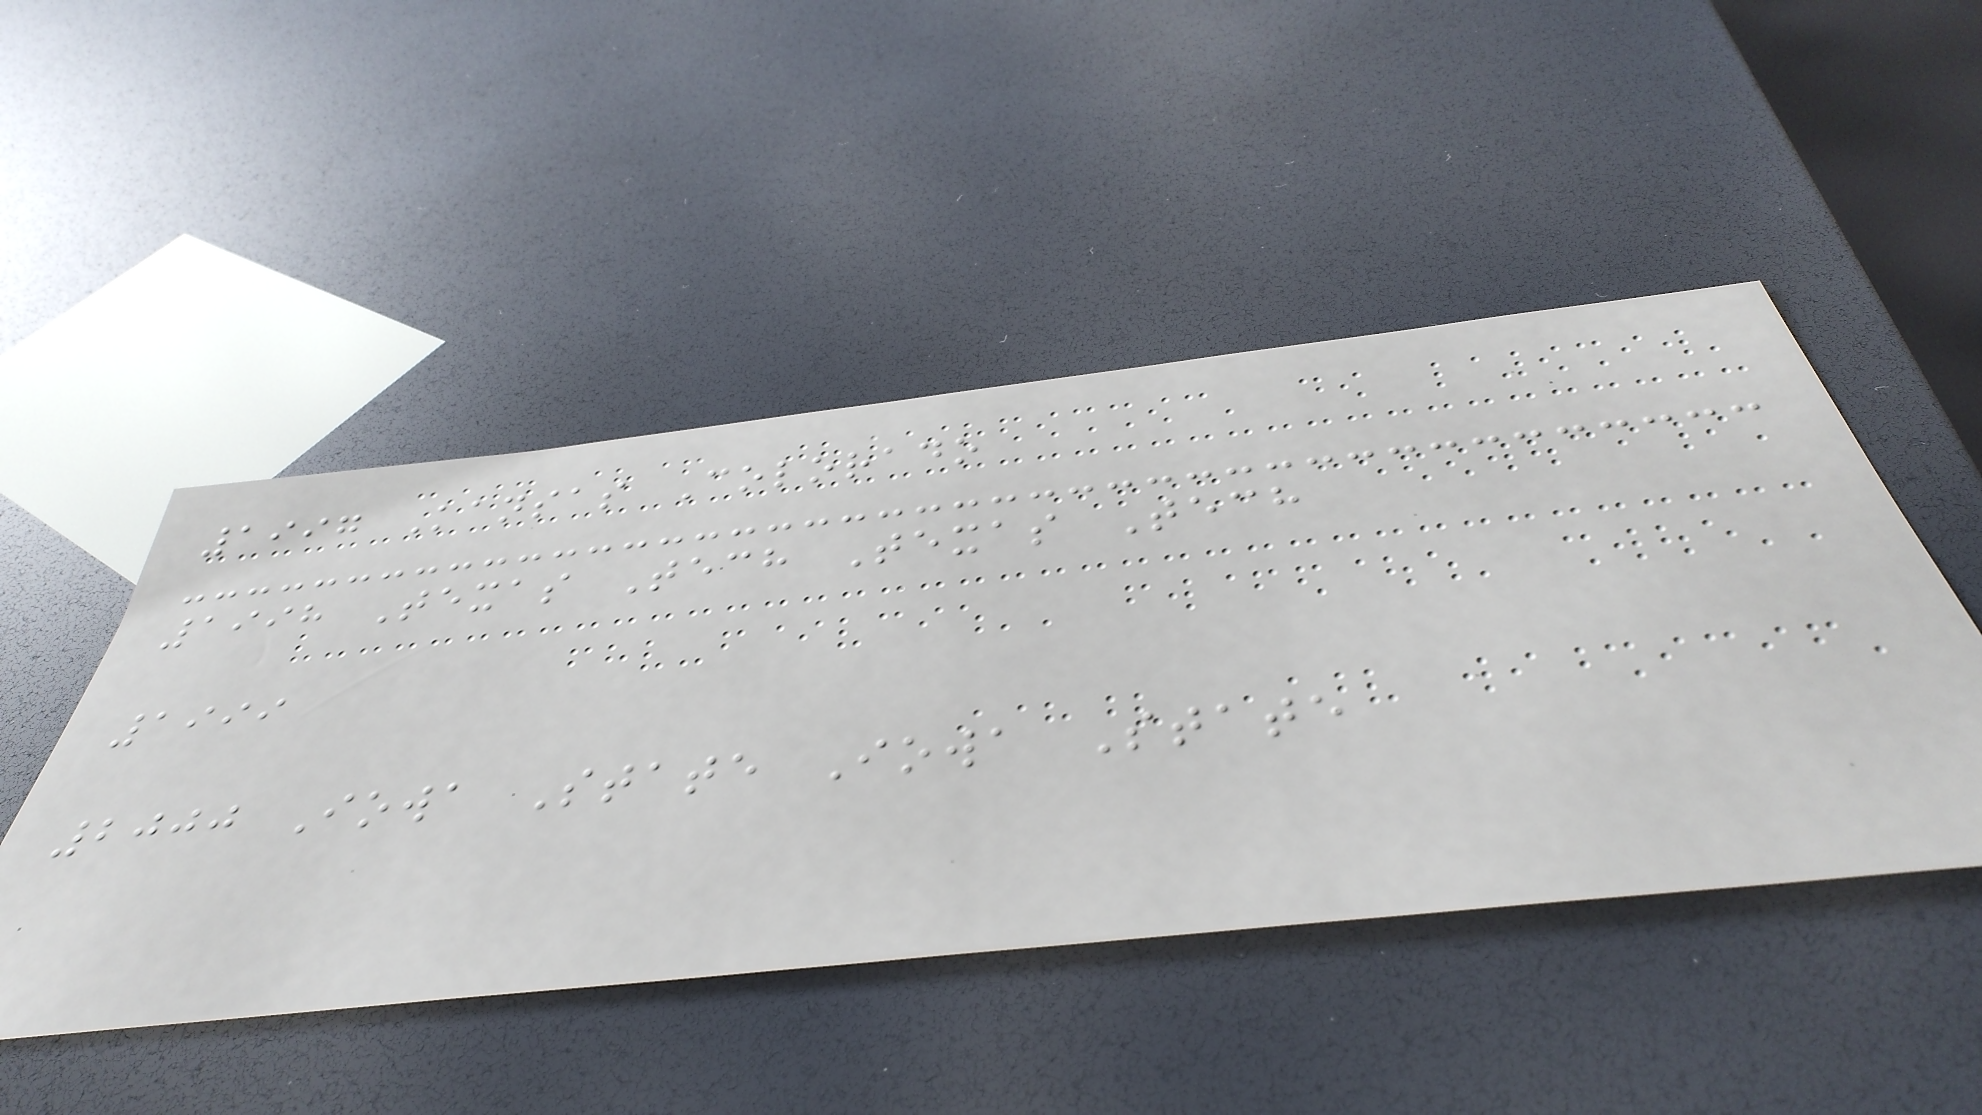1997 Kansas Colorado
1998 Texas Tech Texas Tech
1999
2000 Iowa State Iowa State
